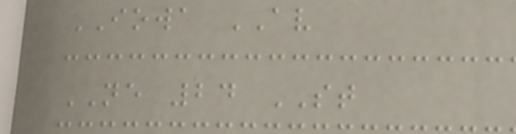IOWA AV
NE 24 ST
